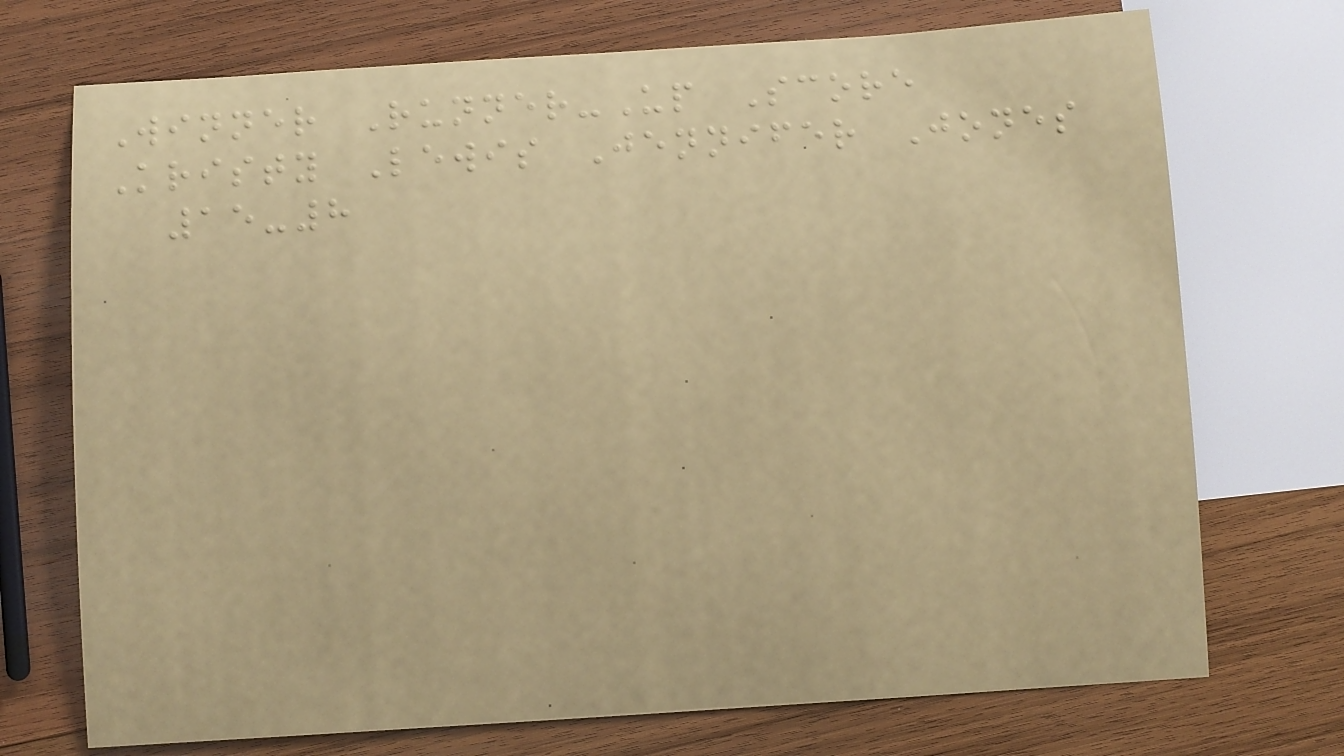Winner Runner-Up Score
Kristy Lewis Jennifer Jones
15-8
